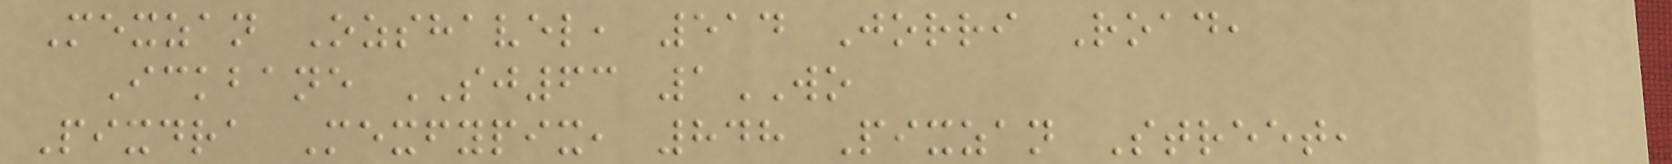Mexzan Ozshavel, 514 Jorri Road,
Ickbane SJ63 1WO
Pixdra Mexfypix, 848 Pixzan Street,
